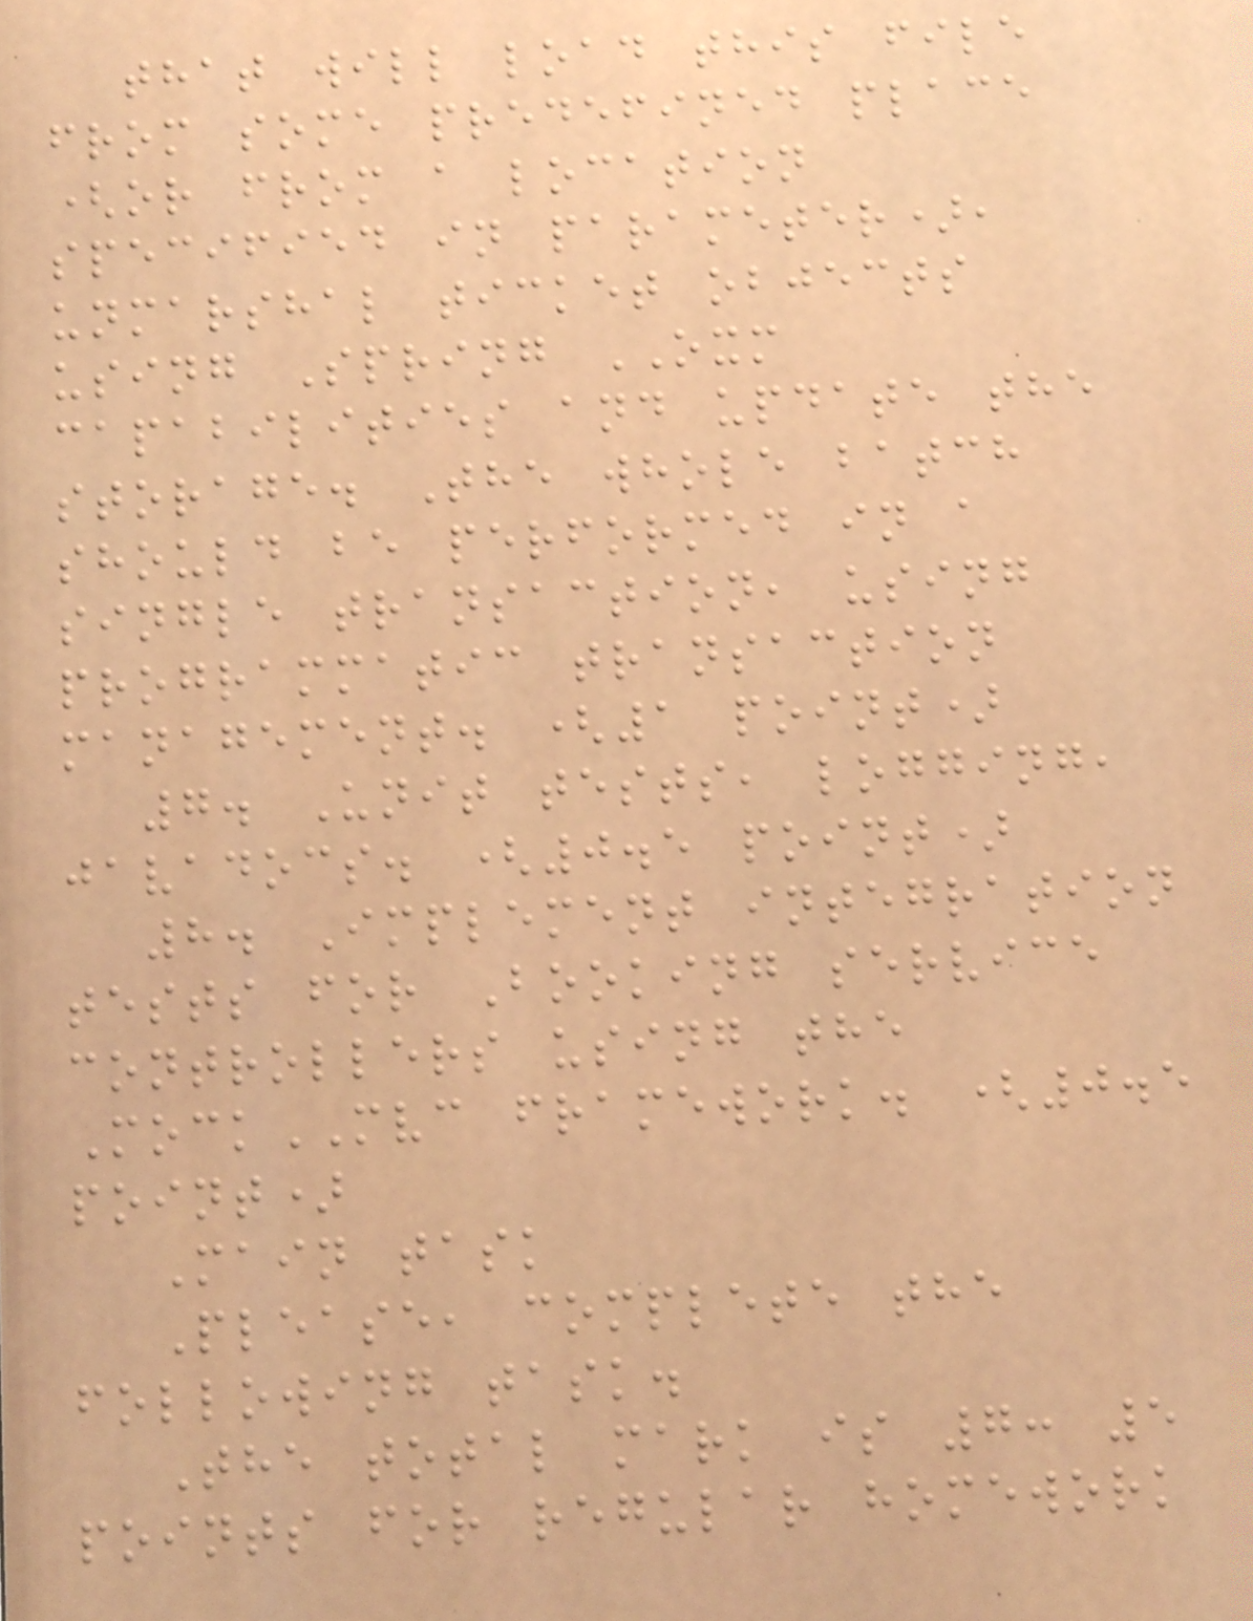that will load this file
from some predefined place
(or from a location
specified in parameter),
unmarshal ticket objects
using Spring OXM
capabilities and update the
storage. The whole batch
should be performed in a
single transaction, using
programmatic transaction
management. (1 point)
7. Unit tests, logging,
javadocs. (0.5 point)
8. Implement integration
tests for Booking service
controllers using the
MockMVC framework. (0.5
point)
Main task
Please, complete the
following task.
The total mark is 7: 5
points for regular homework
